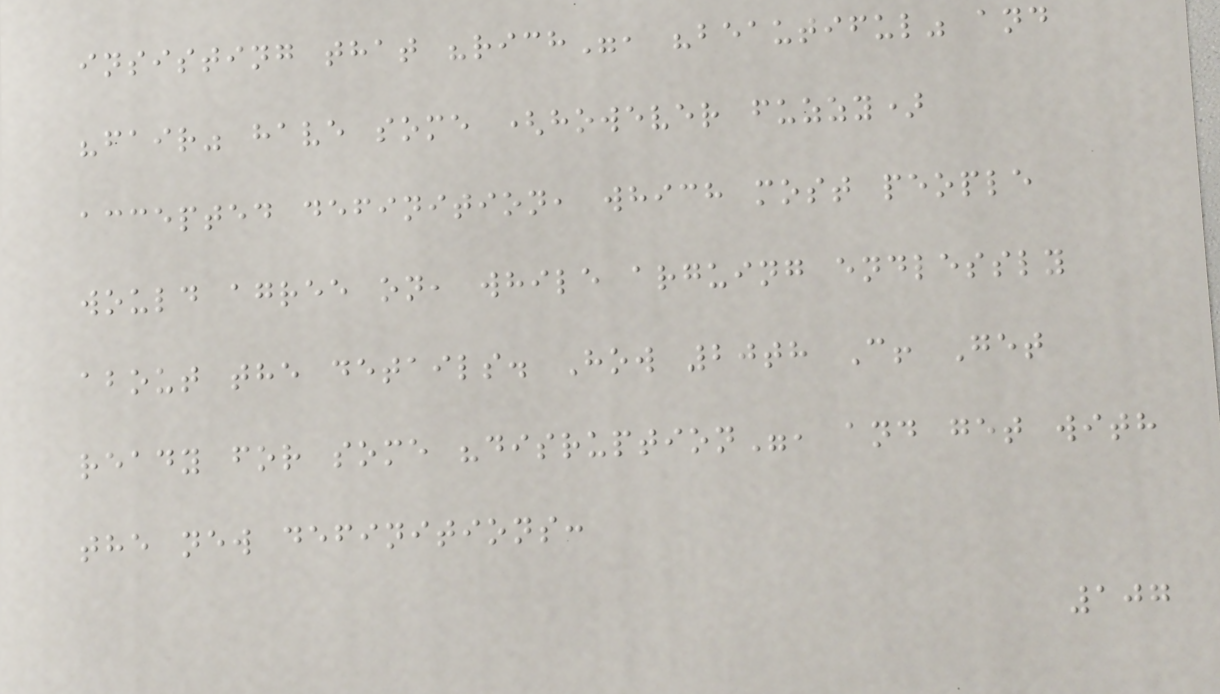insisting that "rich", "beautiful" and
"fair" have some (however fuzzy)
accepted definition, which most people
would agree on, while arguing endlessly
about the details. How 20th C! Get
ready for some "disruption", and get with
the new definitions:
107
